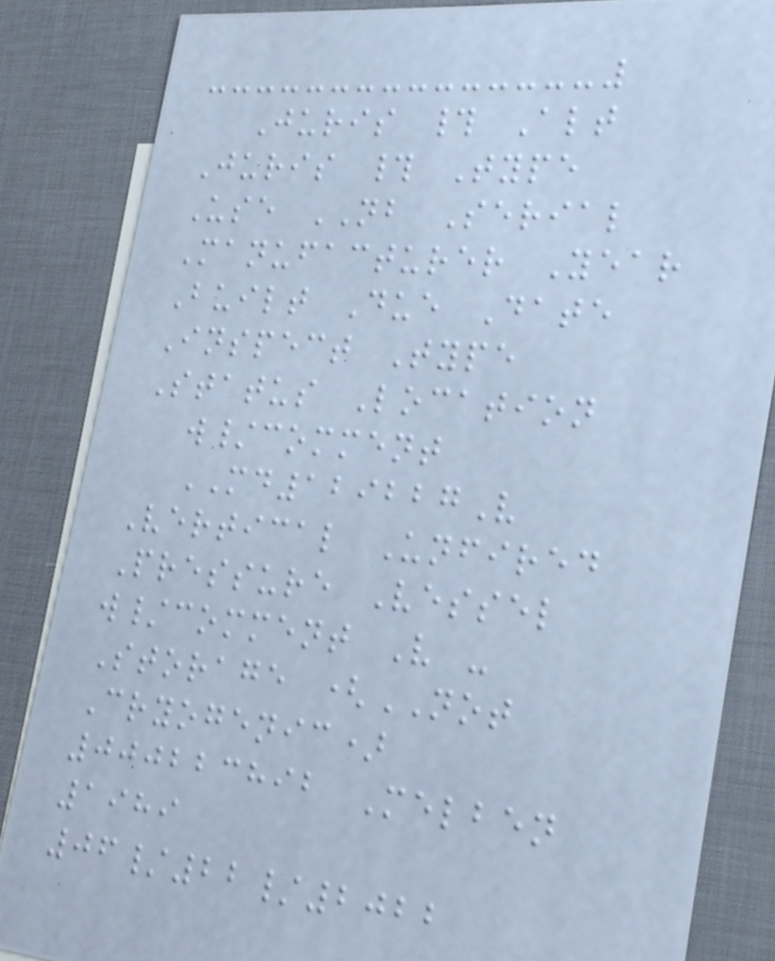Juris # Alt
Juris # Type
Use NB Serial
Manufacturer Year
Built Due Date
Inspect Type
Status Location
w/comment
MD129227V
Vertical Unfired
Pressure Vessel
w/comment V -
Storage (NOT
Cryogenic)
000223892 Melben
1989
06/22/2022
